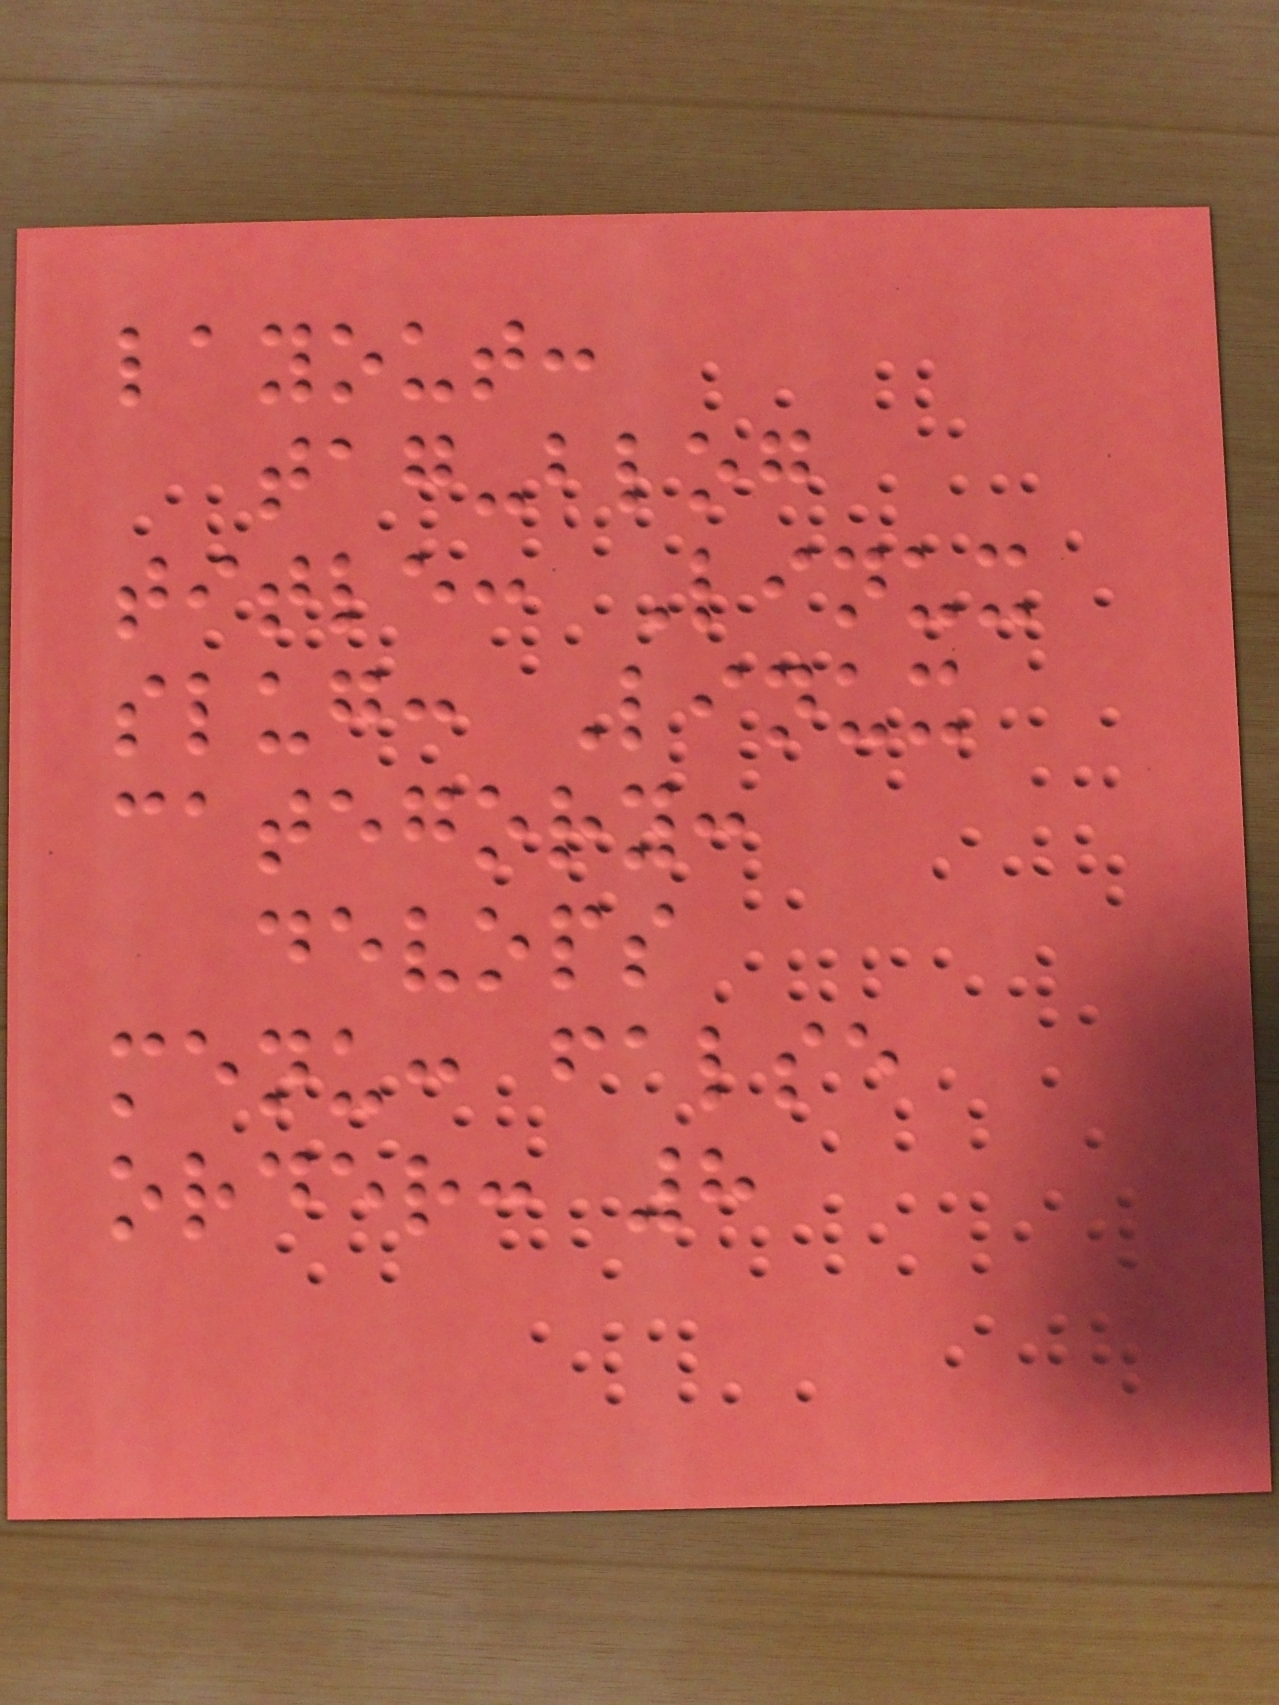layout:
tag-blog
title: Linux
slug: Linux
category:
devops
menu: false
order: 8
